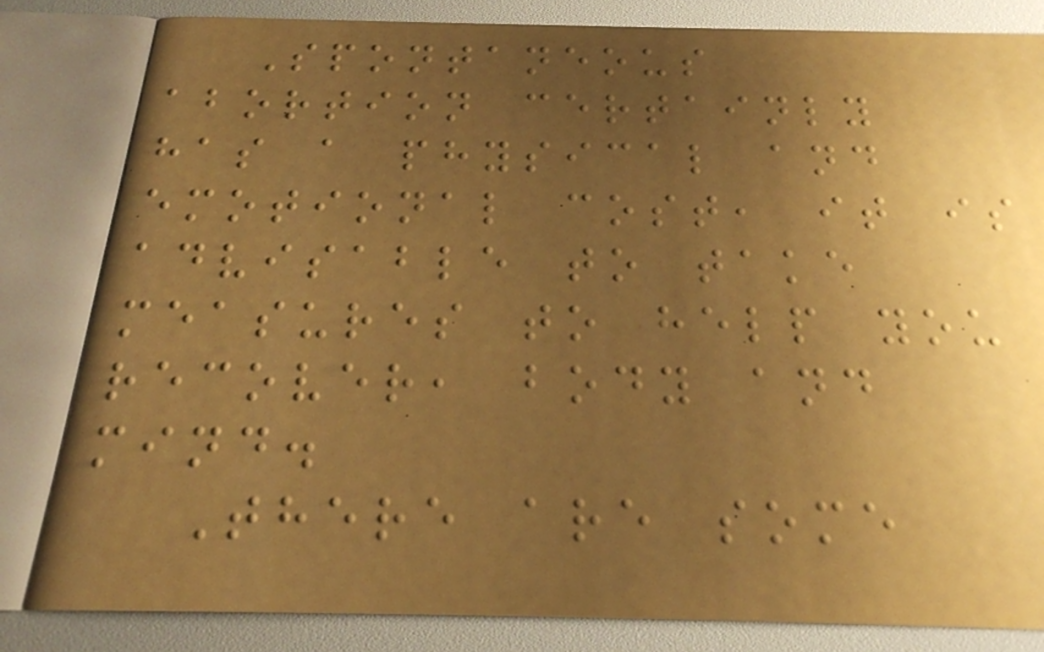Spontaneous
abortion certainly
has a physical and
emotional cost, it is
advisable to take
measures to help you
recover, body and
mind.
There are some
